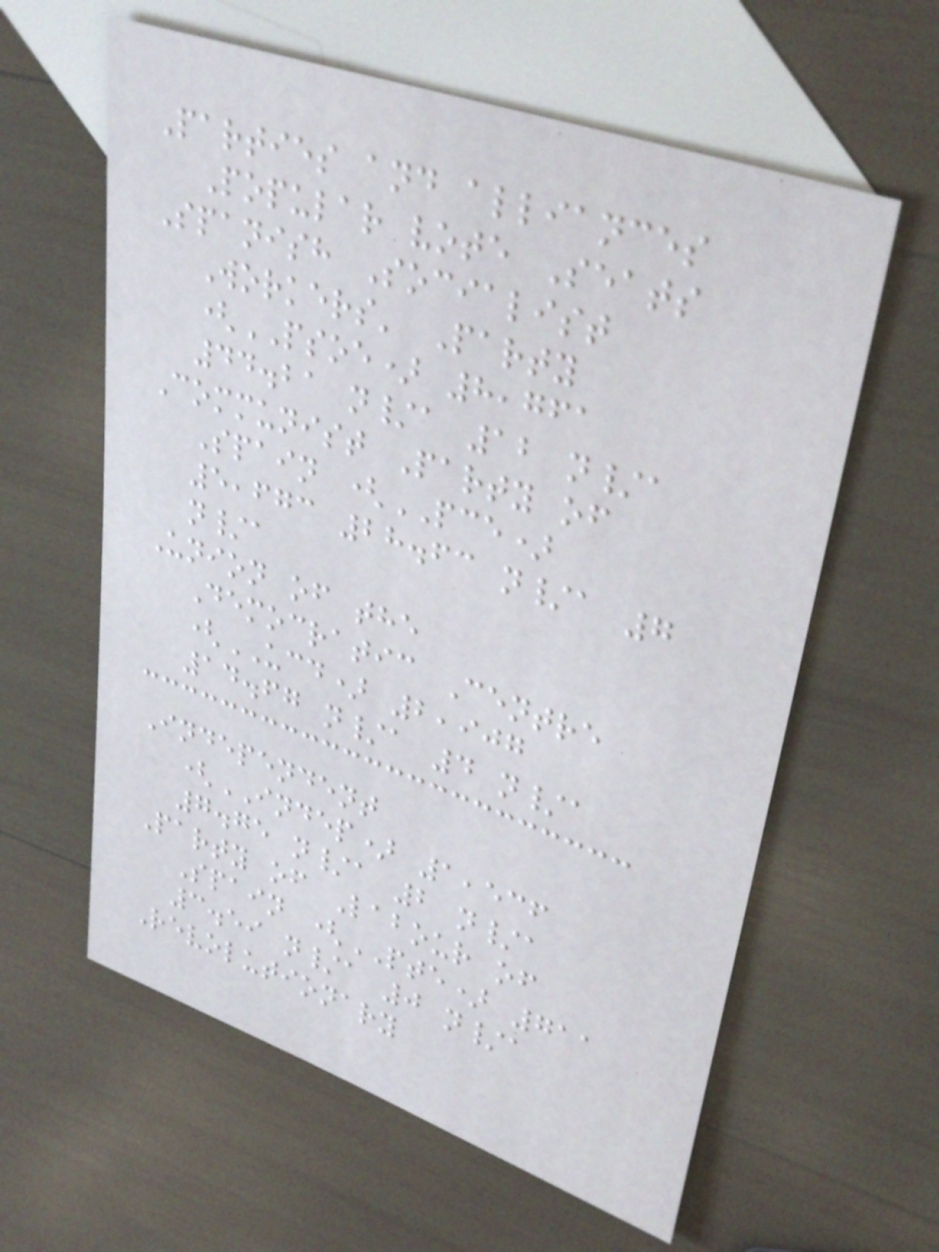Parties and alliances
Popular vote Seats
Spanish Socialist
Workers' Party
(PSOE) 8,761
44.21 n/a 12 n/a
Communist Party of
Spain (PCE)
5,673 28.63 n/a 7
n/a
Union of the
Democratic Centre
(UCD) 2,907
14.67 n/a 4 n/a
Independent
(INDEP) 1,536
7.75 n/a 2 n/a
Party of Labour of
Spain (PTE) 711
3.59 n/a 0 n/a
Revolutionary
